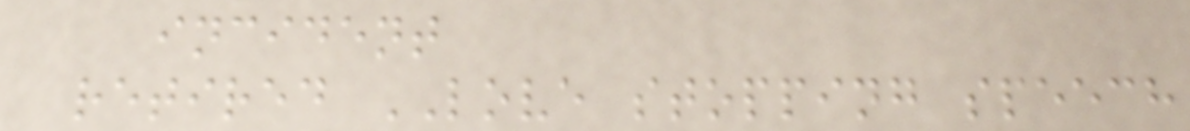incident
retired LOVE stopping speech
